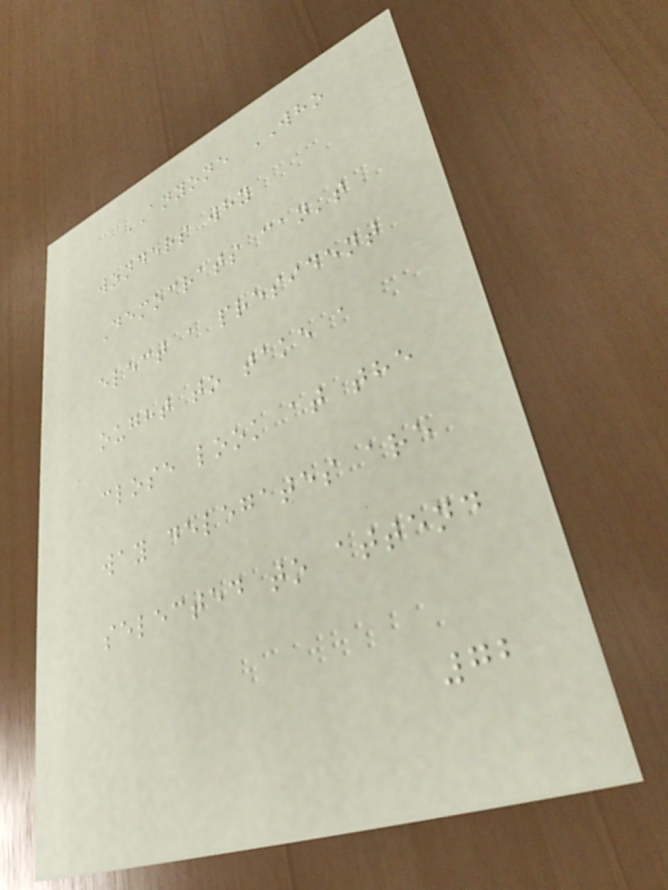ANYONE WHO
wonders why
Democrats can't
elect a president
ought to take a
close look at the
way delegates are
selected to attend
72
